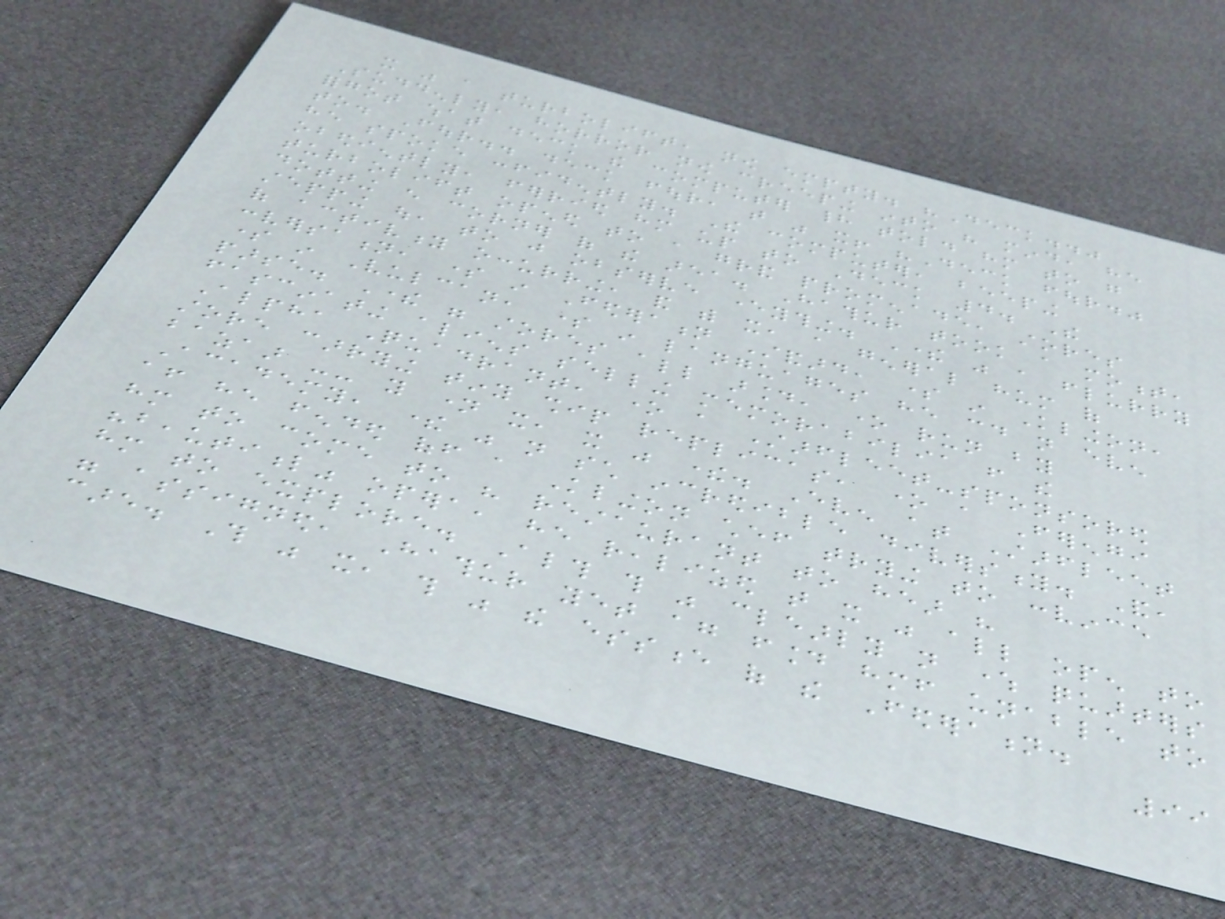it was a turbolift, now empty. "Deck.."
Suddenly, horror now creeping into his mind, he
forgot what deck the computer had told him to go
to. Four.. deck four, that was it! "Deck four."
he spoke confidently. The computer, beeping
obediently, ferried him up to Deck 4. The
turbolift opened to a grand promenade, stores
dotting every corner of the area. Hathur took a moment,
stepping out, to just observe everything. There was a flurry
of activity occurring, and with it, a general hum of
conversation, some in Federation Standard, some in Klingon,
some in Vulcan, some in languages he could not even
parse. There were stores all around, one run by
fascinating aliens selling memorabilia from the
Alpha Quadrant, one a Starfleet-sponsored
store carrying tiny ship replicas, one a Ferengi
bazaar -- you name it, it was there. Even at Starfleet
Academy, there was not such incredible diversity. And,
after he fended off a Klingon chef trying to convince
him to come to his restaurant to hear his
"beautiful" opera, he realized that it was all open to
him to explore. Although this was clearly not where quarters
were assigned, Hathur yet again found himself unable to
care. This was it, this was the essence of the Federation.
99
